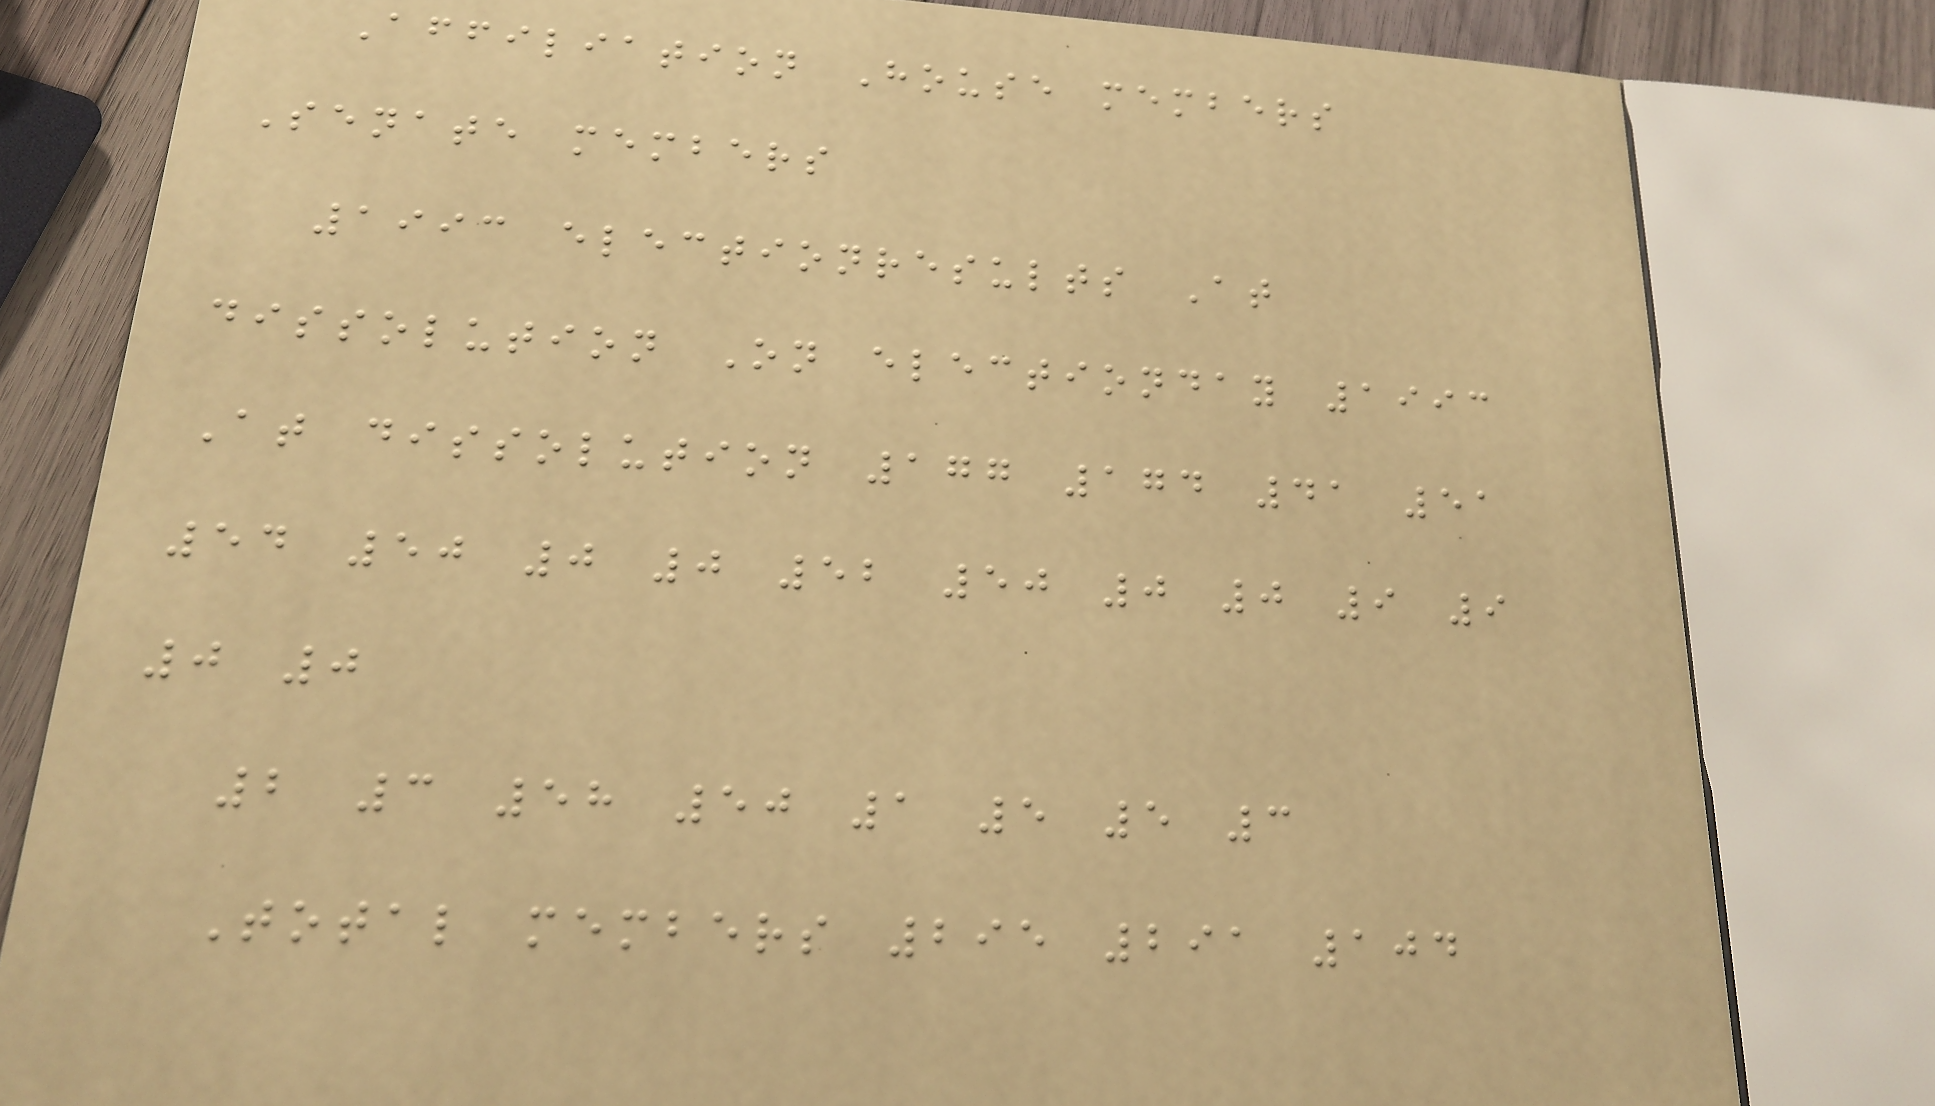Affiliation House members
Senate members
1993 electionresults At
dissolution On electionday 1993
At dissolution 177 174 41 51
54 50 0 0 52 50 0 0 9 9
0 0
2 3 58 50 1 5 5 3
Total members 295 291 104
